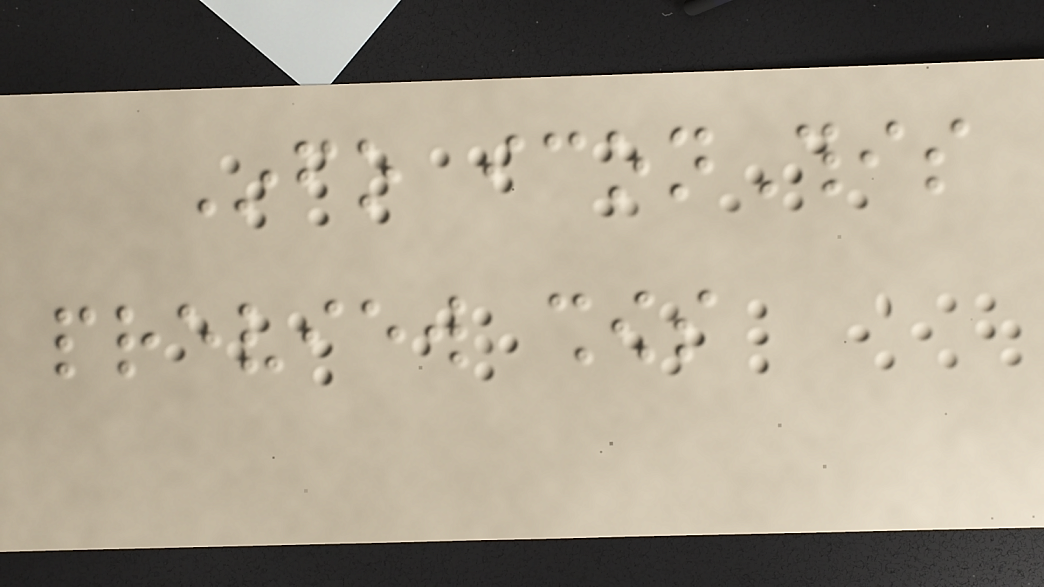Info iconThis
preview shows
